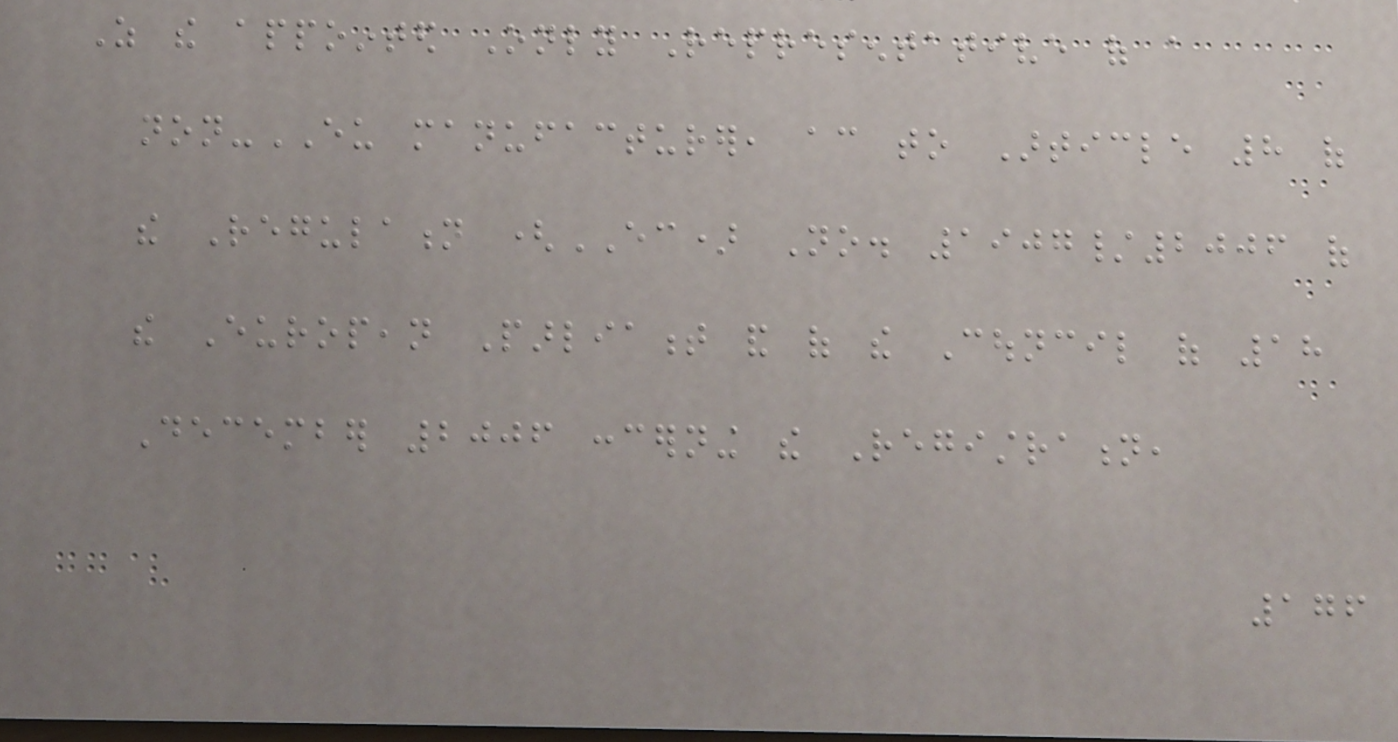As the appointed Only Representative of a
non-EU manufacturer, according to Article 8 of
the Regulation (EC) No. 1907/2006 of
the European Parliament and of the Council of 18
December 2006 concerning the Registration,
176
